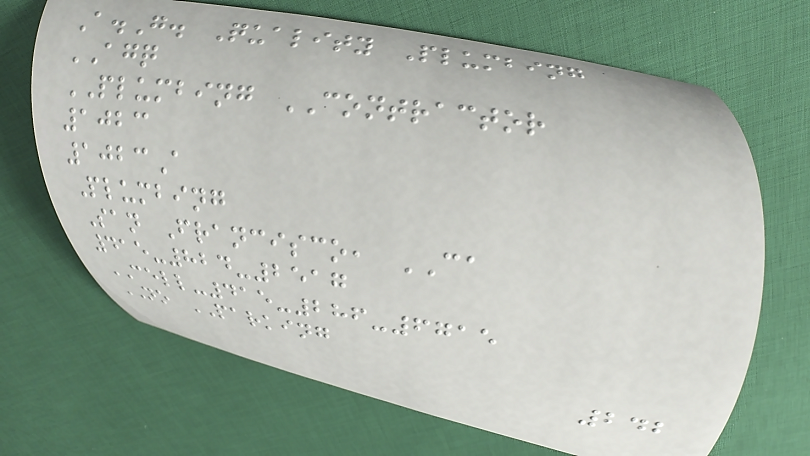A.G. Quality Plumbing
AGQ
PLUMBING CONTRACTOR
1023
1023A
Plumbing
San Francisco, CA
415-824-2517
CELL-415-286-6715
NO PARKING
242
